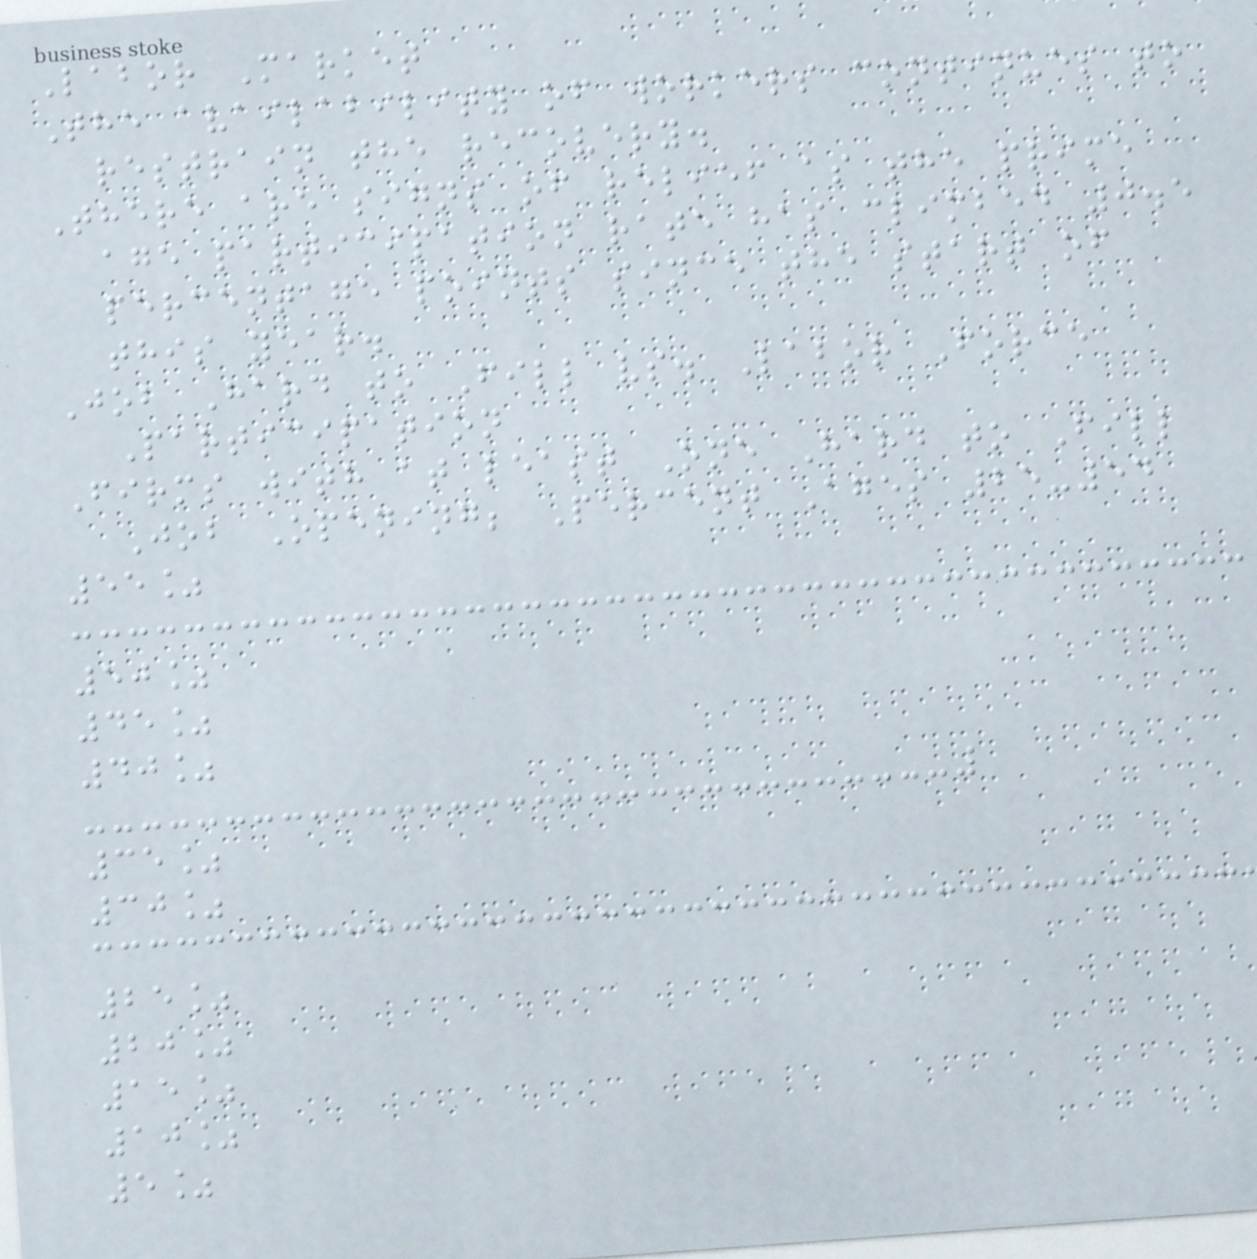Labor Market
The availability of workers continues to
restrain the recovery.
There are signs of relief as the prime
age participation rate has climbed 0.5
percentage points since the start of
this year.
Job Hard to Fill vs. Labor Force
Participation
Firms with at least One Hard to Fill
Job Opening; Percent Ages 25-54
55%
50%
45%
40%
35%
30%
25%
20%
15%
10%
5%
